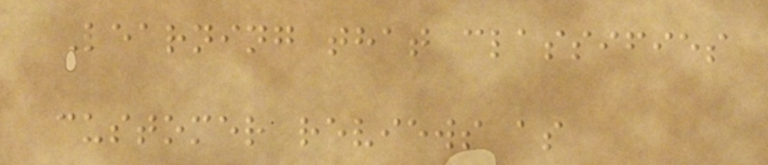Learning that classifies
customer reviews as
